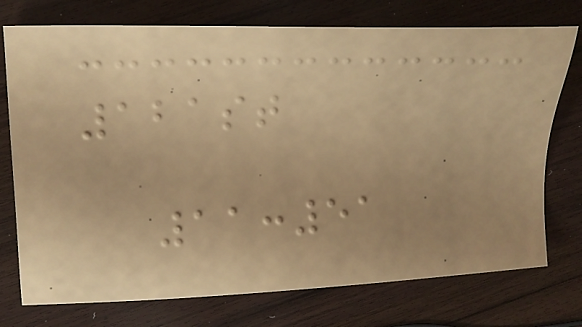121st
11:51
